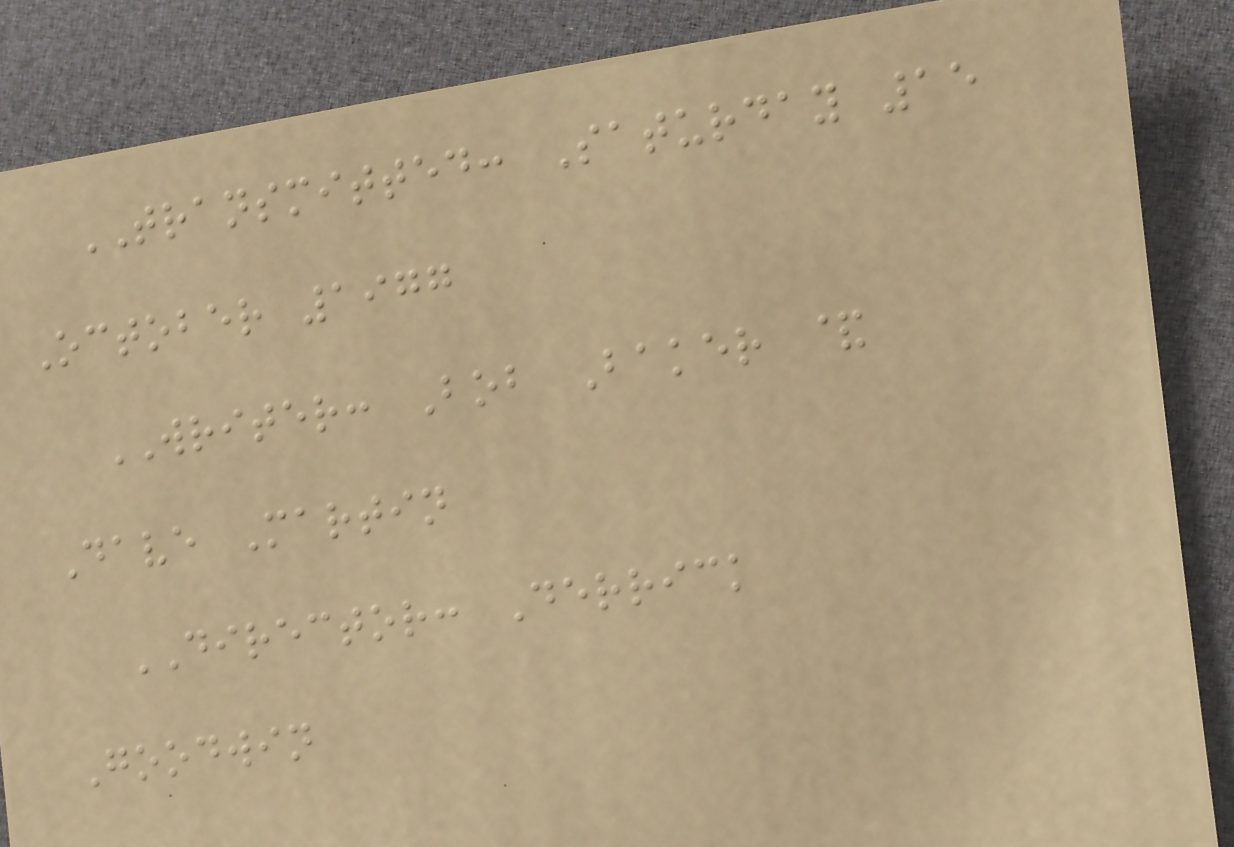TRANSMITTED: Saturday 15
October 1977
WRITER: Bob Baker &
Dave Martin
DIRECTOR: Derrick
Goodwin
